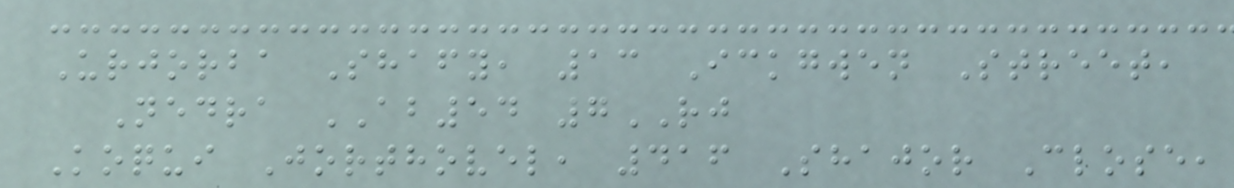Urjorba Shafy, 13 Ickgwen Street,
Nedra AB54 7RJ
Koqui Jorthovel, 416 Shajor Close,
